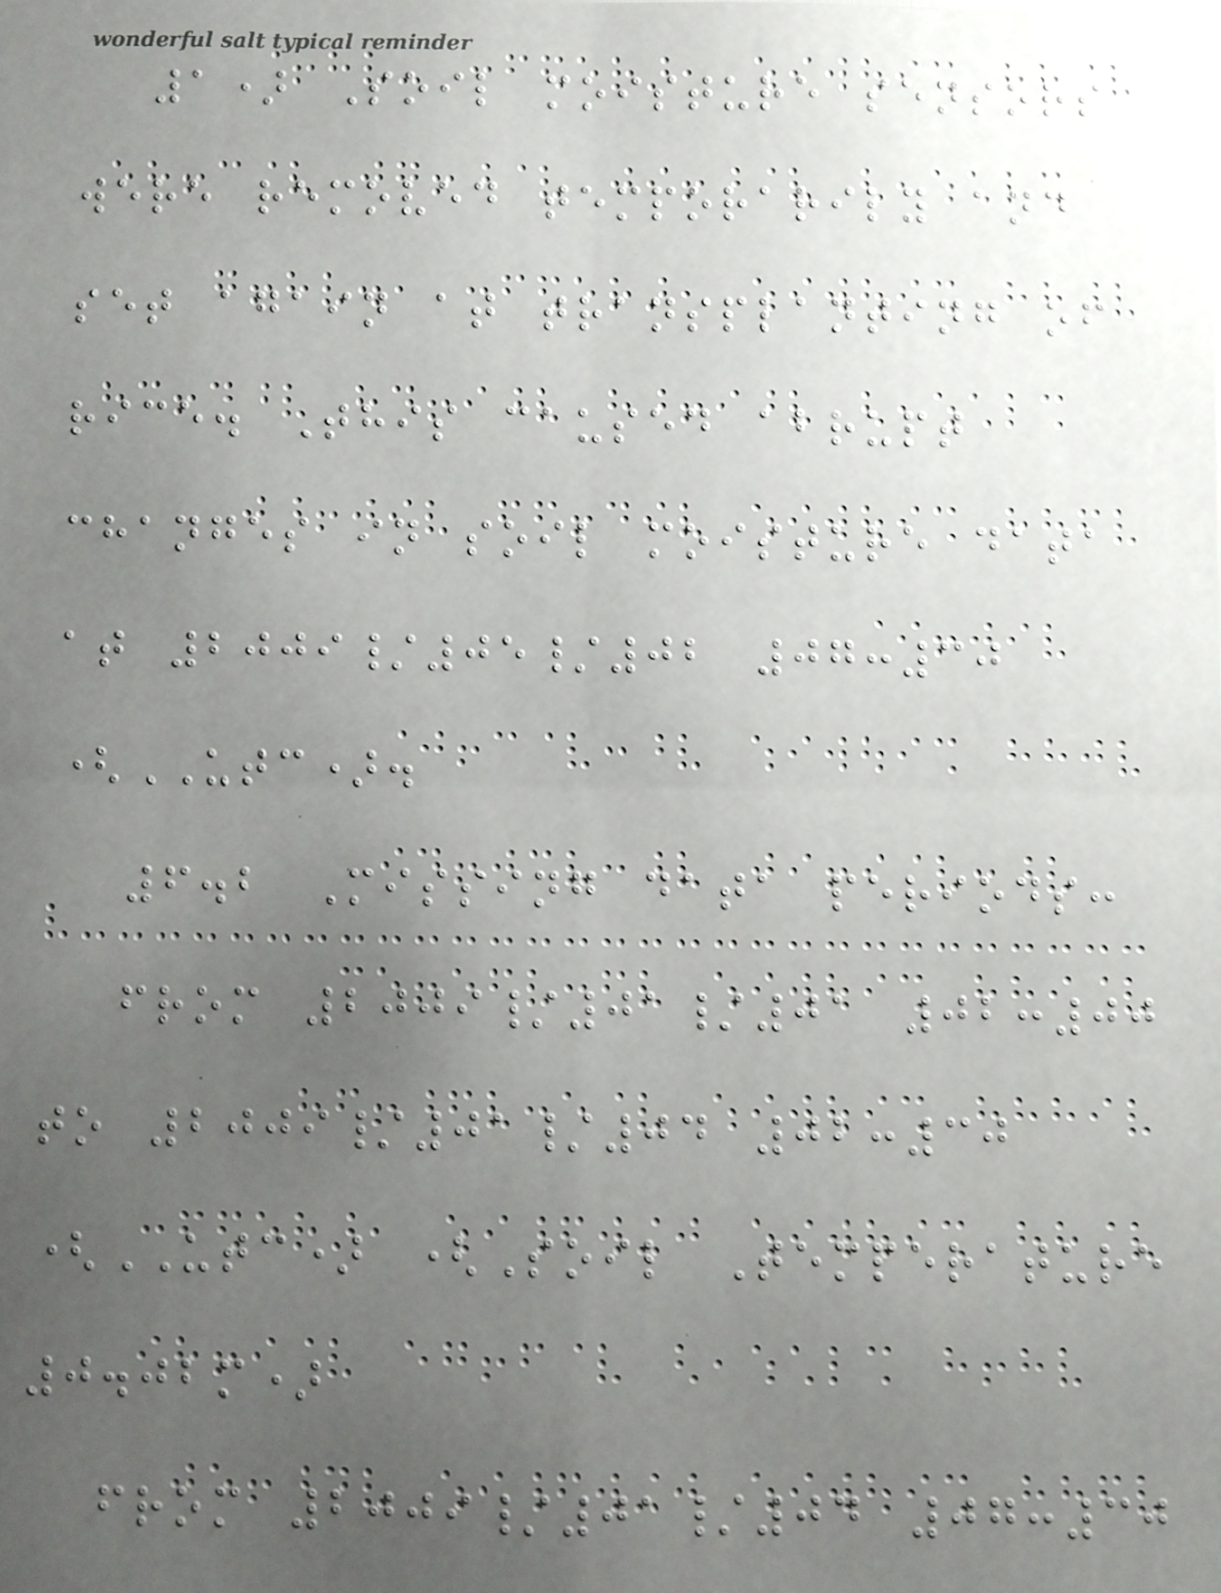1) Soil moisture sensors
were removed temporarily and
set again at transplanting of
rice. This caused abrupt
changes in soil moisture data
at 2009/05/02 07:30
(UTC).
6.2 Missing data periods:
from 2009/01/01 02:00
to 2009/01/04 02:30
(UTC) (Soil Temperature
0.02m)
from 2009/01/04 07:30
